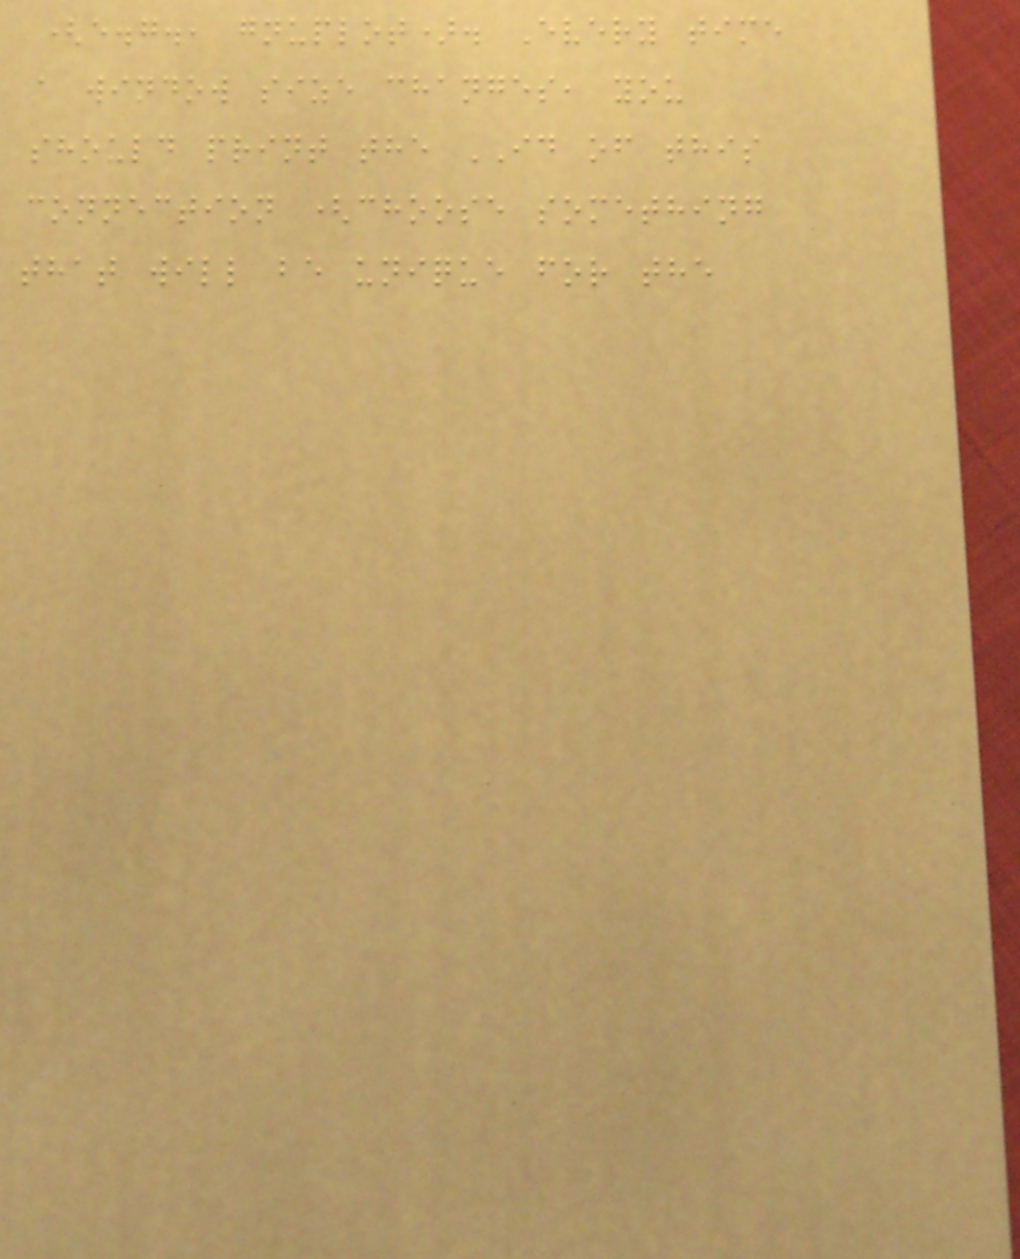(e.g., gnuplot). Every time
a window size changes, you
should print the ID of this
connection (choose something
that will be unique for the
